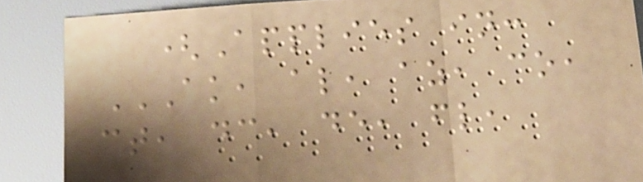(Applies in:
AK, AL, AZ, CO,
CT, DC, DE, FL,
